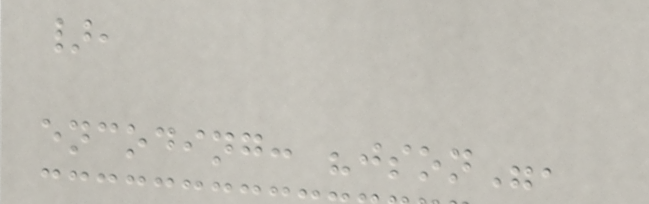},
encoding: "json",
